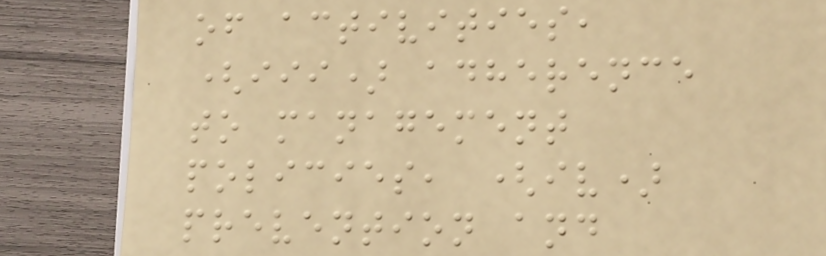of activities,
(iii) adherence
to management
policies, (iv)
prevention and
